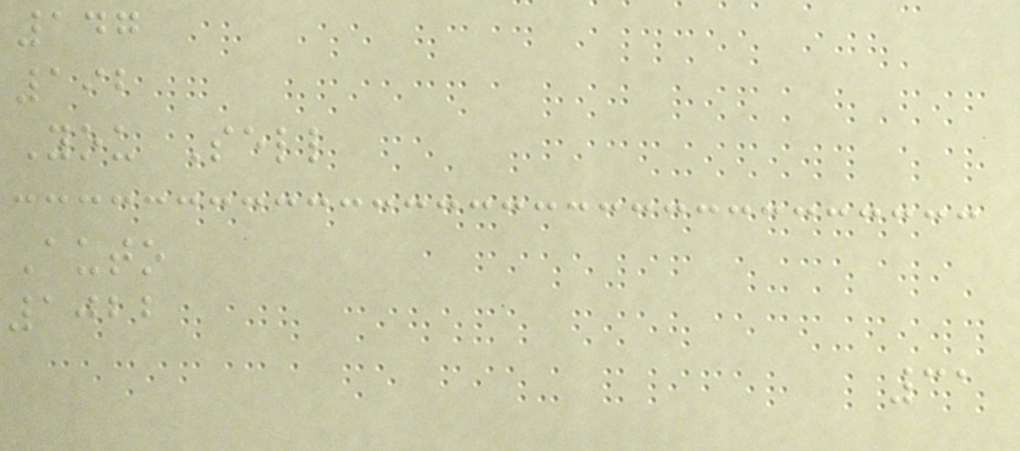147
192
You Sell
Auto
1022
31
